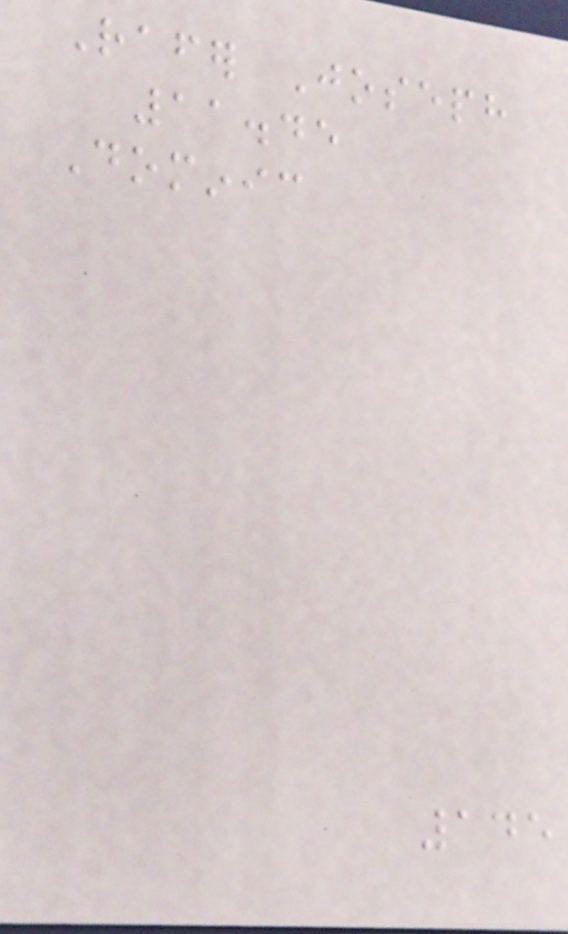Rafer Joseph
11.45
Dominic
145
